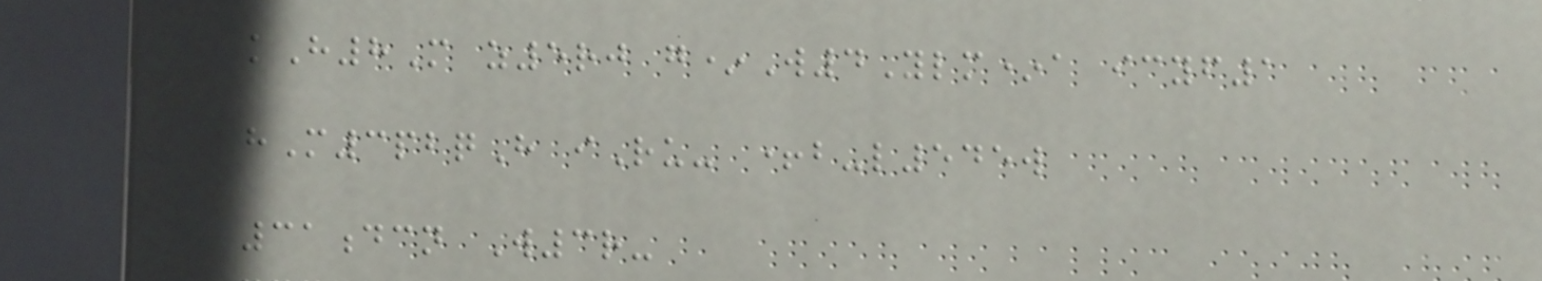kH8M z5rj g*W4Ylm*a icyf1
hM3pbqH iRu- +b-l545w
31dcn W3r-
